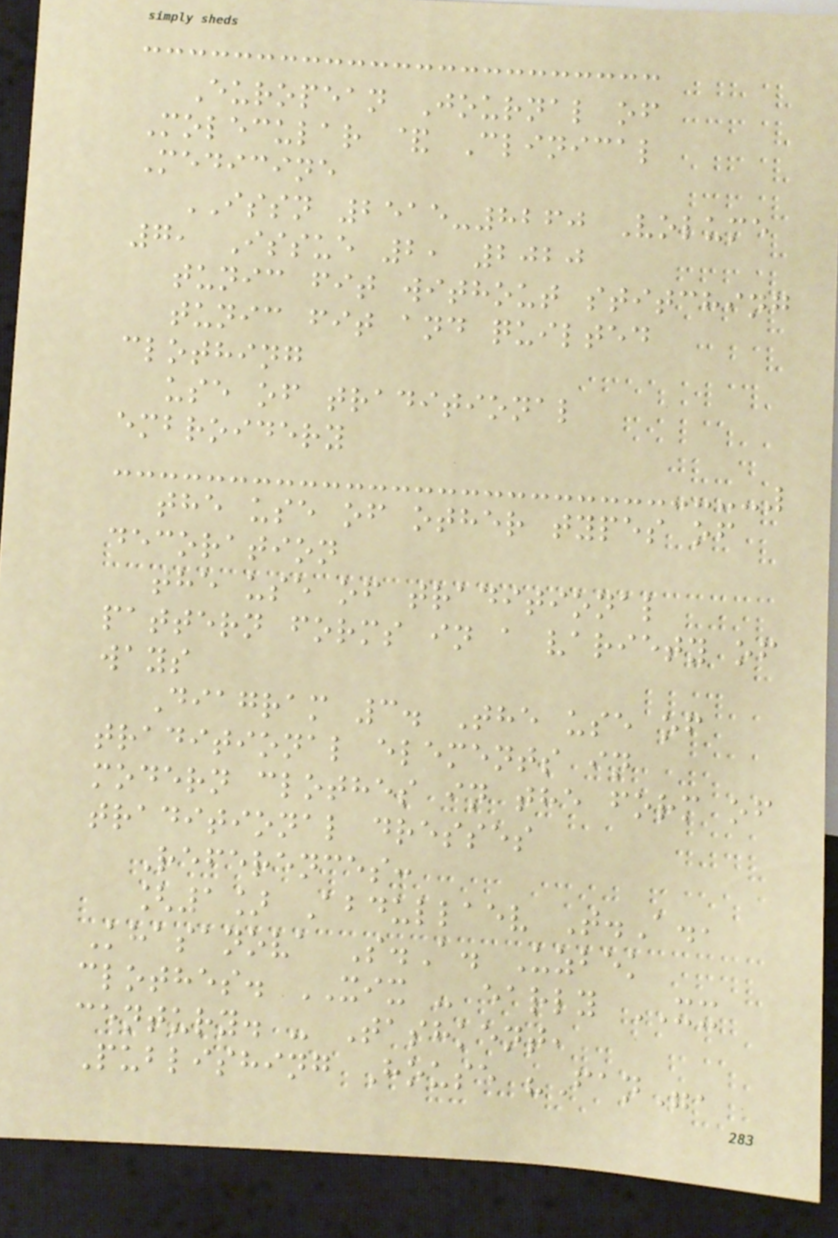European Journal of
Molecular & Clinical
Medicine
ISSN 2515-8260 Volume
7, Issue 2, 2020
tunic fit without stitching
tunic fit and quilted
clothing
use of traditional
embroidery
the use of other types of
decoration
the use of traditional
pattern forms in a variety of
ways
Diagram 3. The use of
traditional elements in
modern clothes in the form of
traditional dresses
References:
[1] Abdullaev T.A.,
Khasanova S.A. Uzbek
clothes. XIX - early XX
century. - Tashkent,
Publishing House "Fan",
